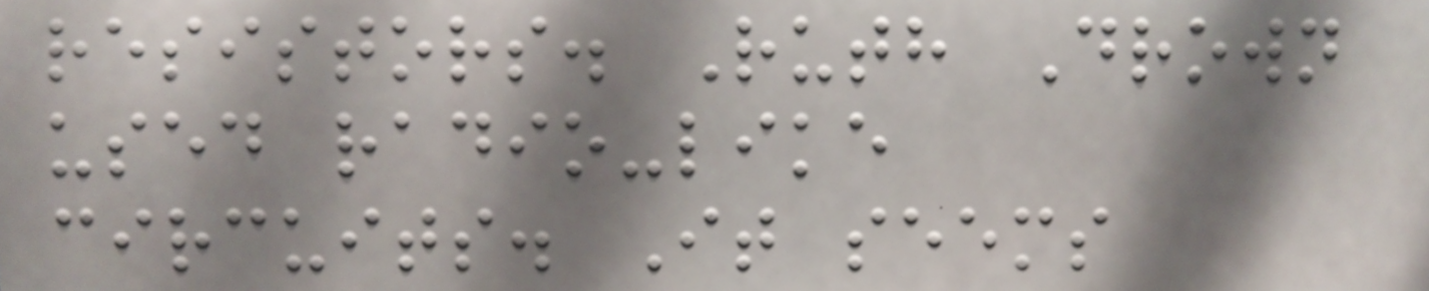resistors. Ruth Drown
used radio-like
circuits. It seems
